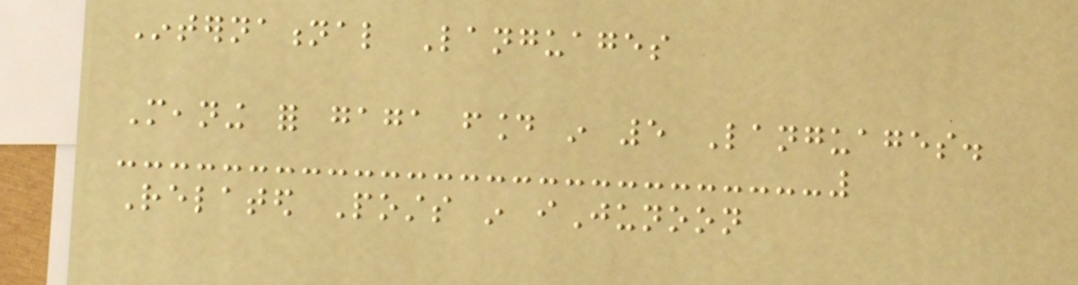International Languages
Meaning for gaga found in 5 Languages.
Related Posts in iJunoon
